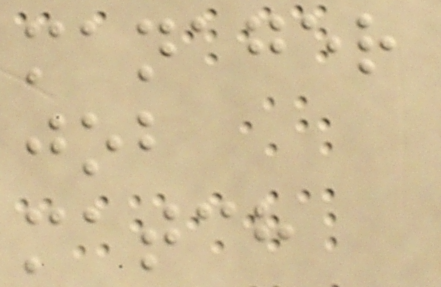manager
job
match
